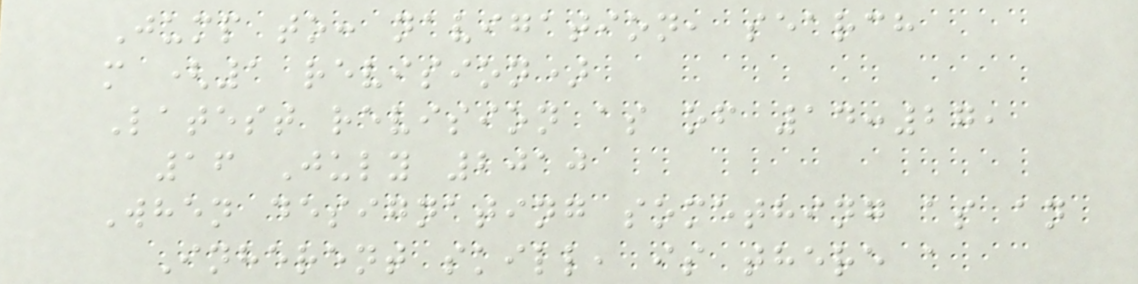Jump to: navigation, search
m (1 revision)
Latest revision as of 14:27,
16 July 2010
When designating something as an
Inherent skill, is there a
